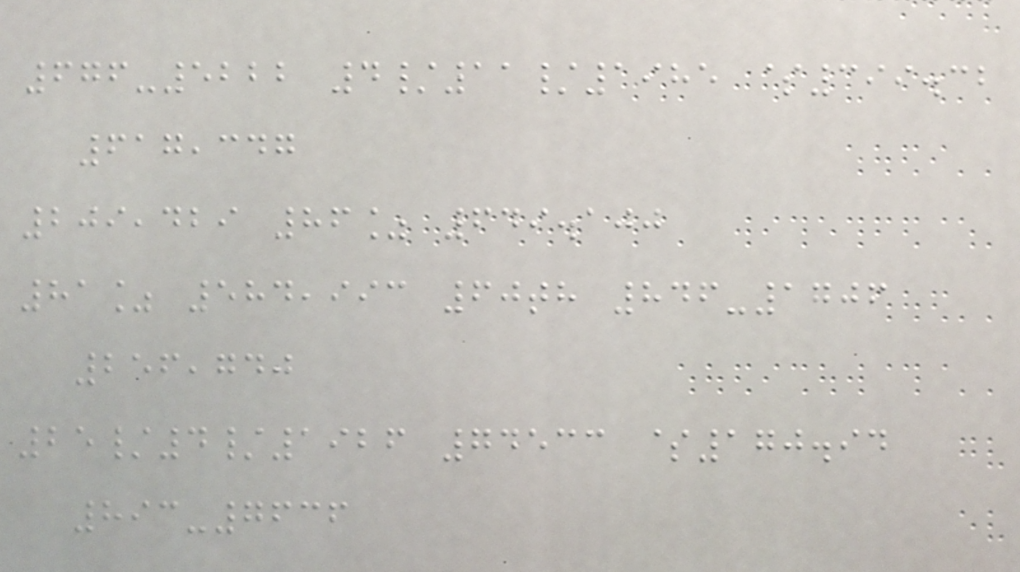676-5222 4/11/1985 $399.32
617,347
209,429 86% 649.100
81% 584,993 60th 846-1706
256,740
25/4/1926 74533 $170.94
893-7636
